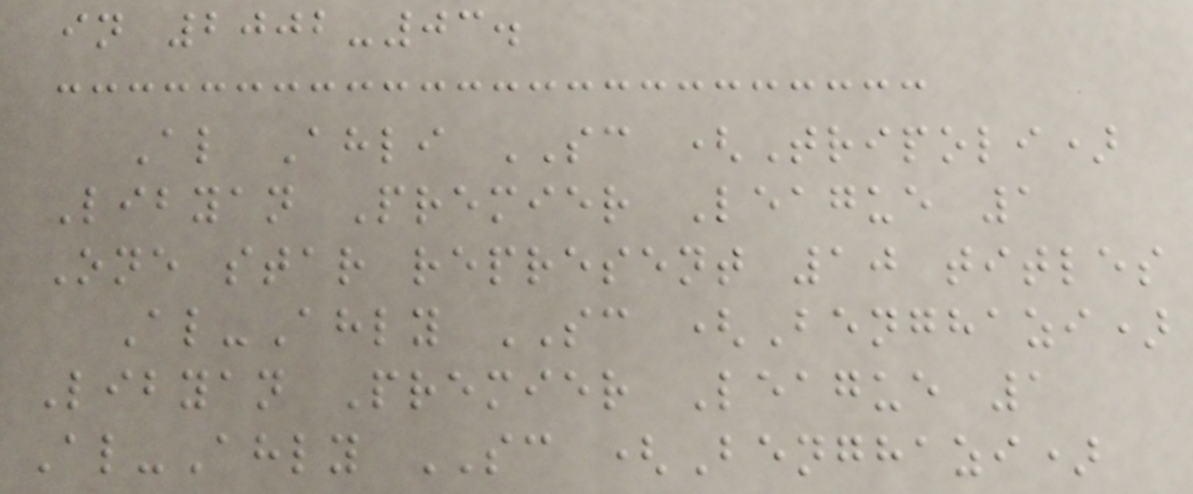in 2002-03.
Al Ahli SC (Tripoli)
Libyan Premier League 1
One star represent 10 titles
Al-Ahly SC (Benghazi)
Libyan Premier League 1
Al-Ahly SC (Benghazi)
